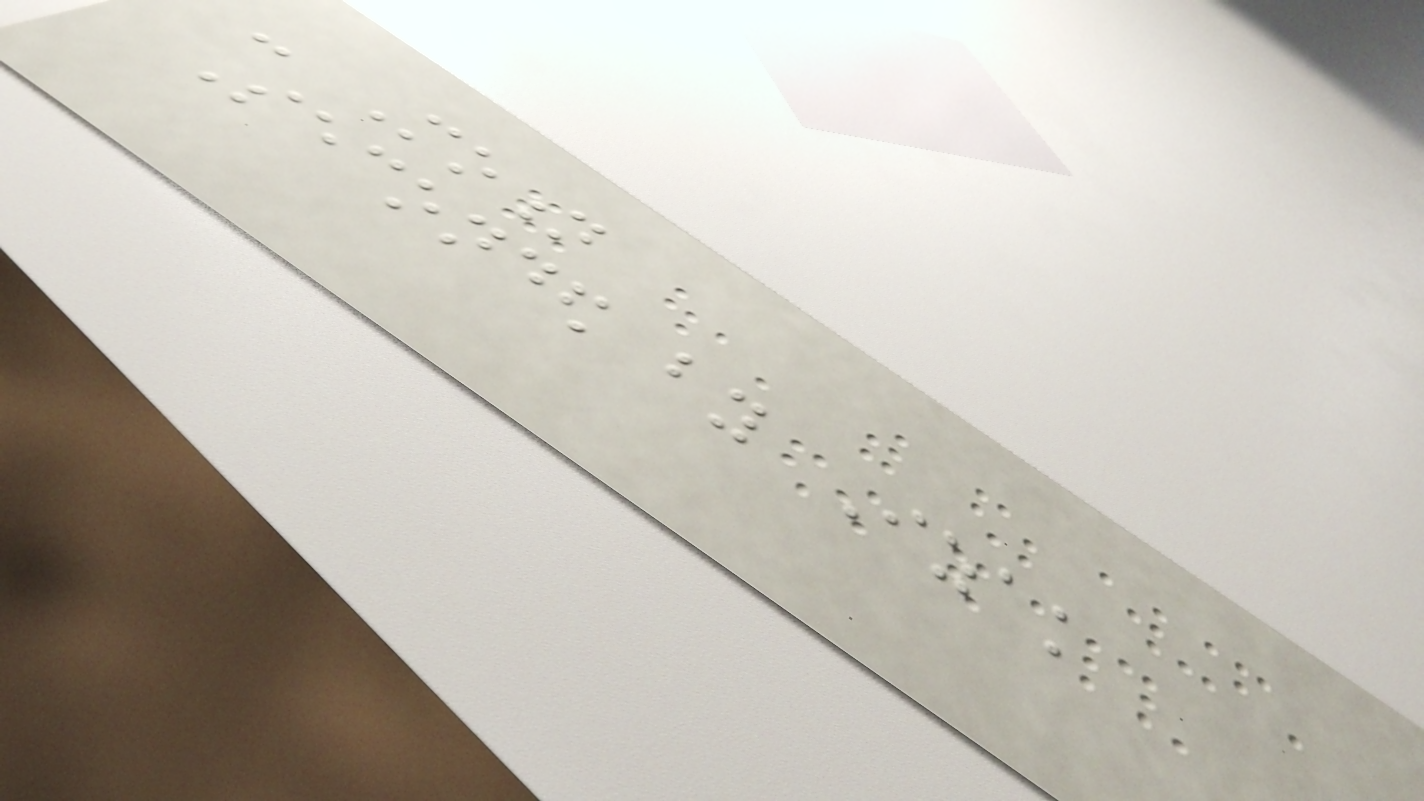- Motion
Seconded by Izak
